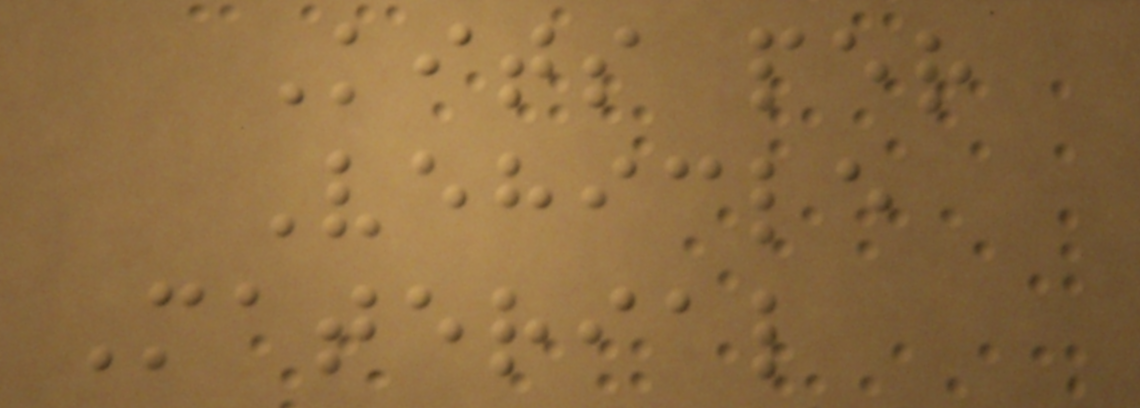Kits per
Vehicle
Material
